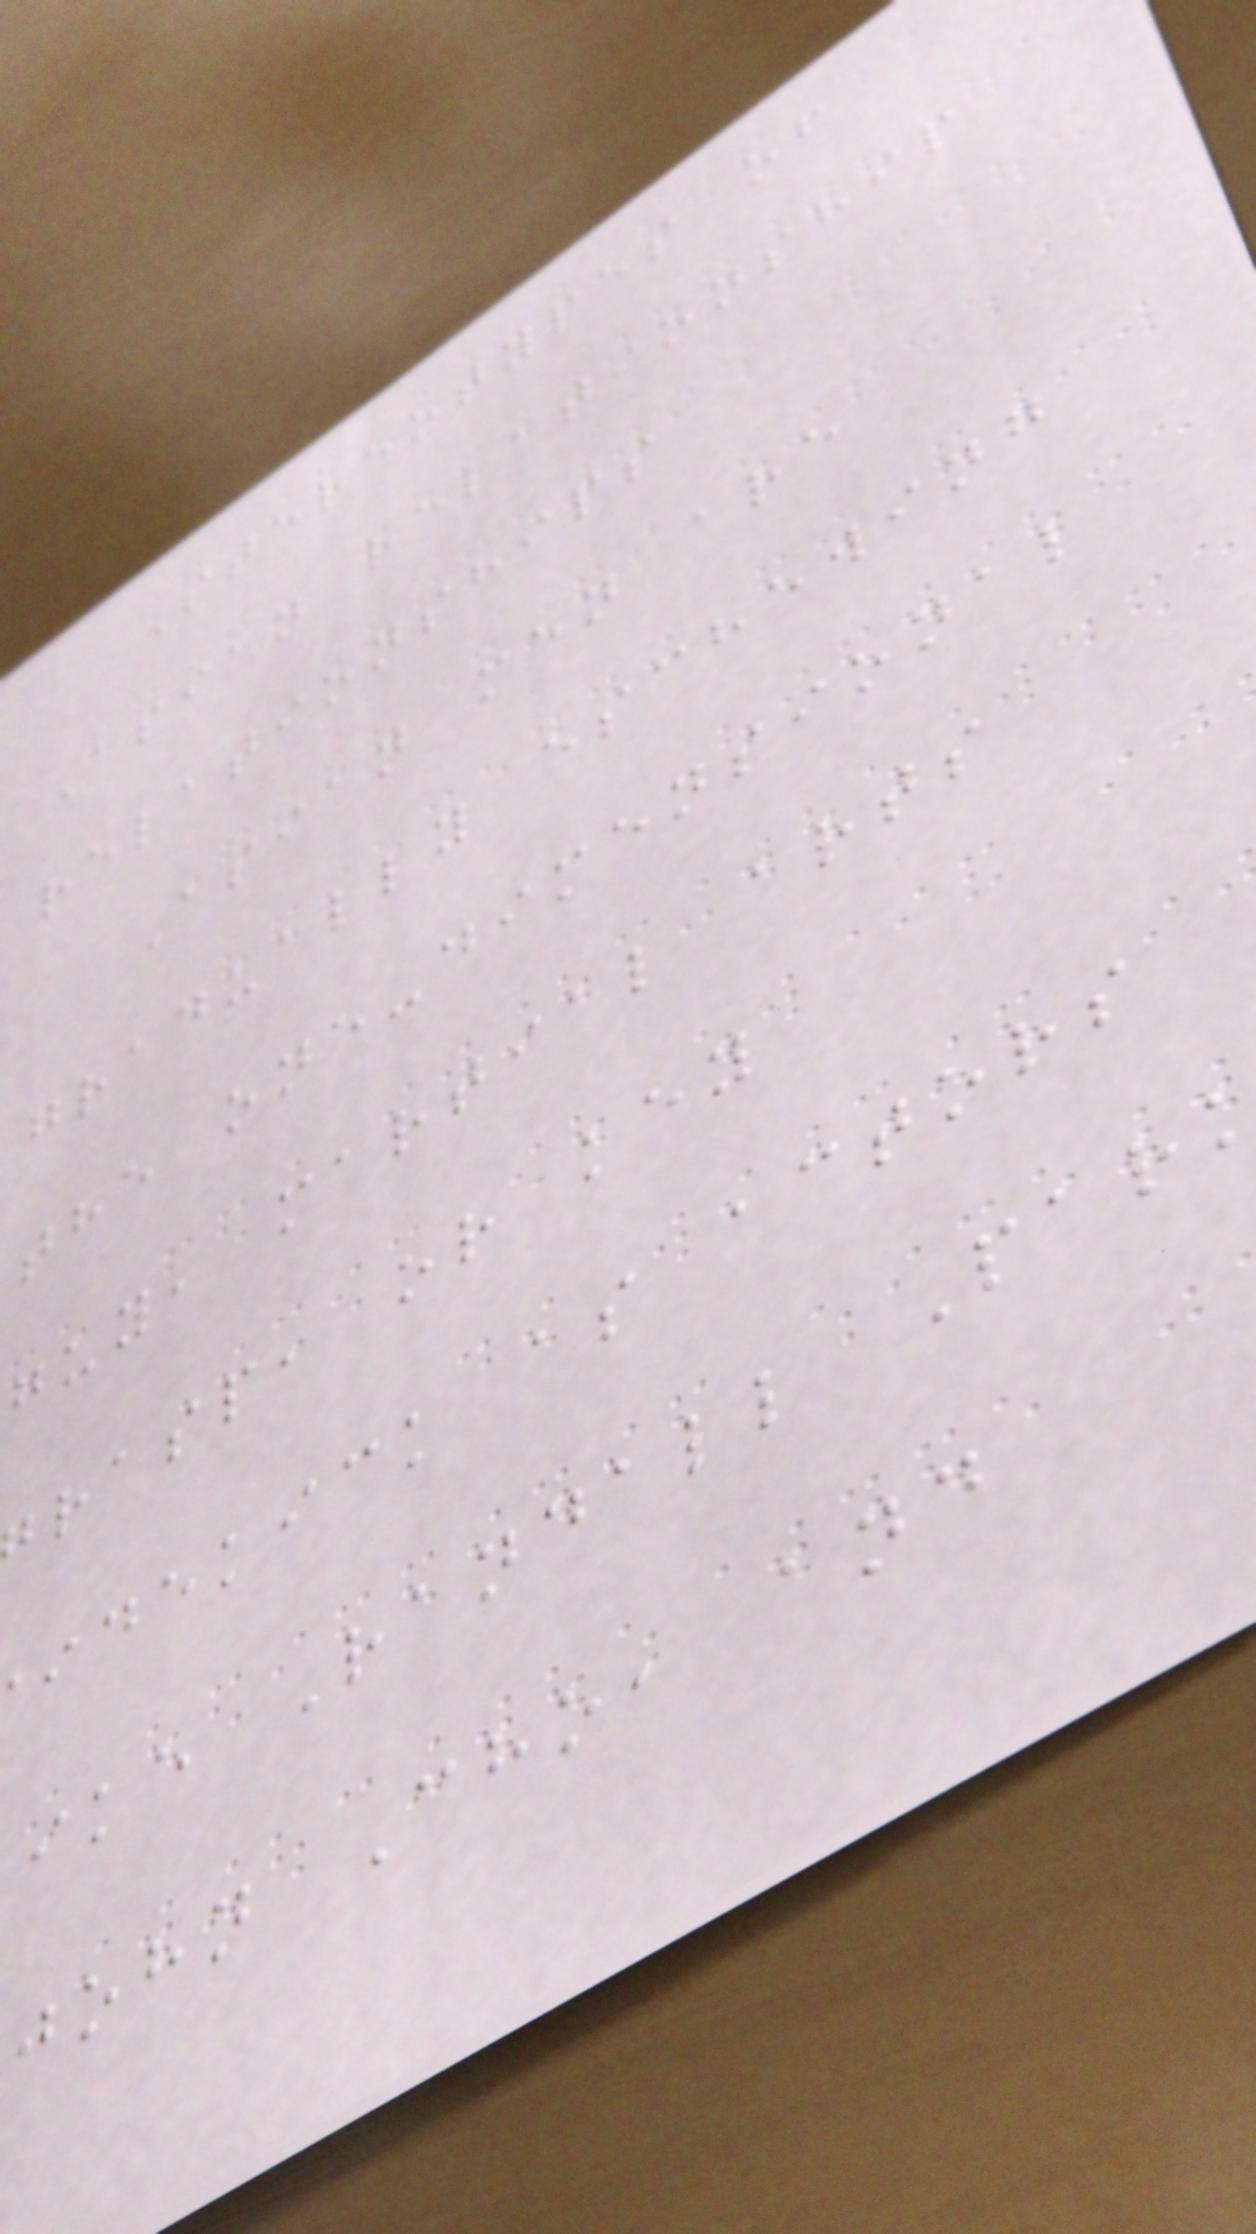Stereotypes of
Asian relationship
relationships
Asian men are
gradually eschewing
the one-dimensional
guy, martial arts
rasp, or key
idekick as actors
ike Randall Par
john Cho, and
